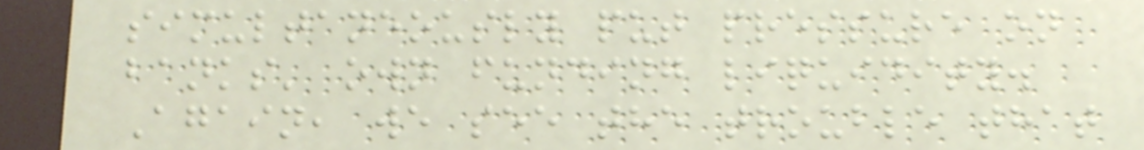simultaneously put pressure on
banks' own funding liquidity.
Again, we see the trouble that
